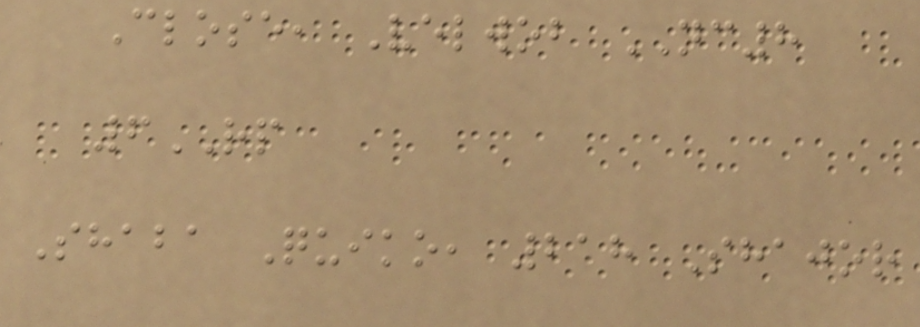Close, Velwob NC8
6RP
Shaba Quiko, 218 Shajor
